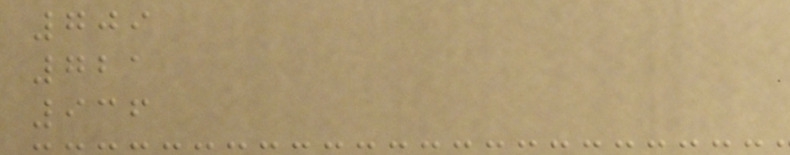709
721
936
